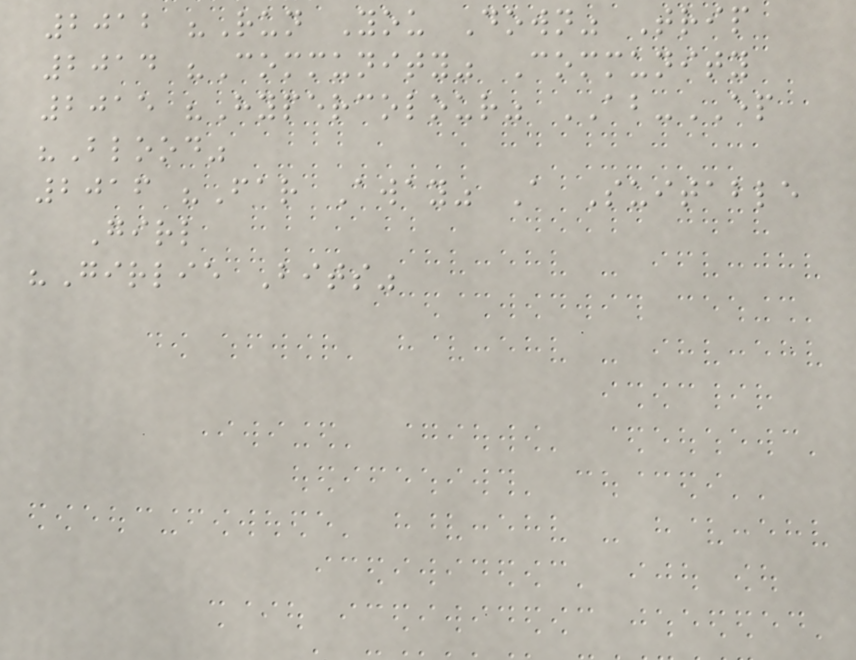2012 "Run You Down" Trip
2014 "Community" Community
2015 "Hypercolour" AB-EP
"Blood"
2016 "Far Away" A Suitable
Girl
"Girlie Bits"
